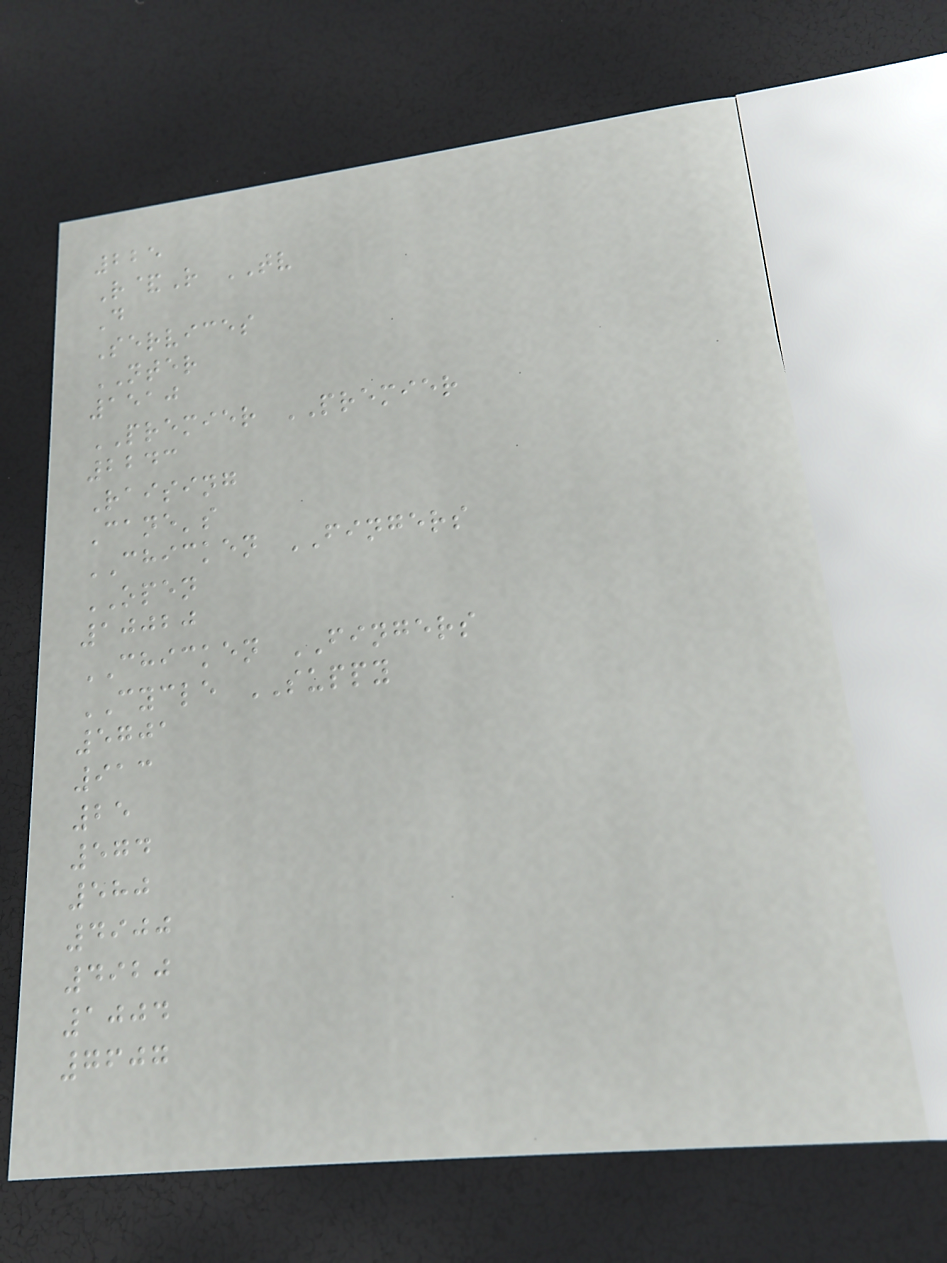225
R&R TV
D
Services
NTER
1510
PREMIER PREMIER
2243
Raising
Cane's
CHICKEN FINGERS
OPEN
10020
CHICKEN FINGERS
CYCLE SUPPY
5701
913
25
574
580
4900
4920
1004
7607
